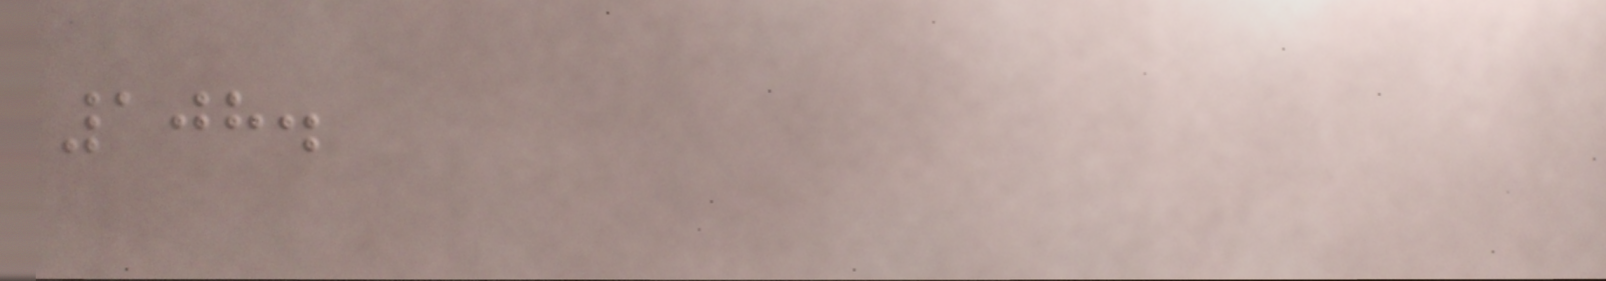108.
